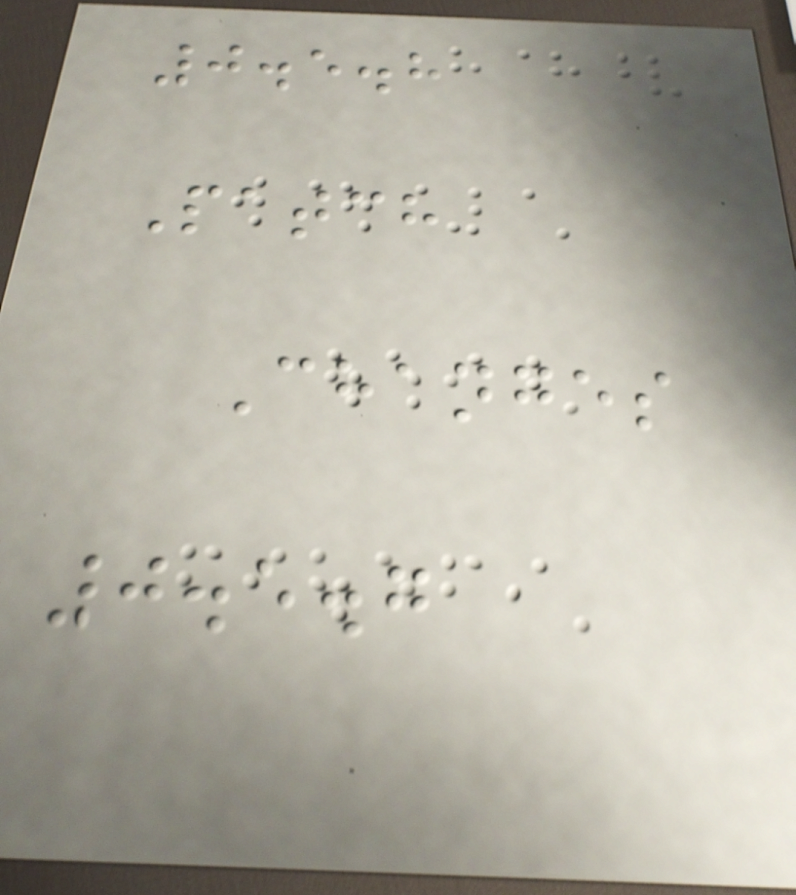0.5.8
Patch
Changes
0.5.7
